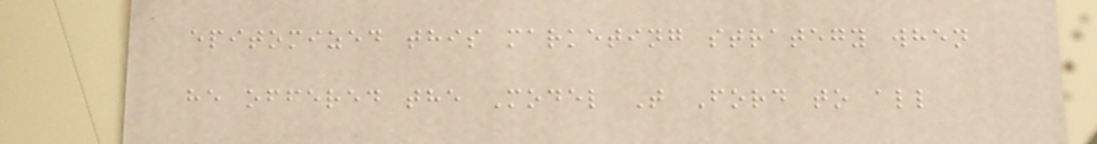epitomized this marketing strategy when
he offered the Model T Ford to all
